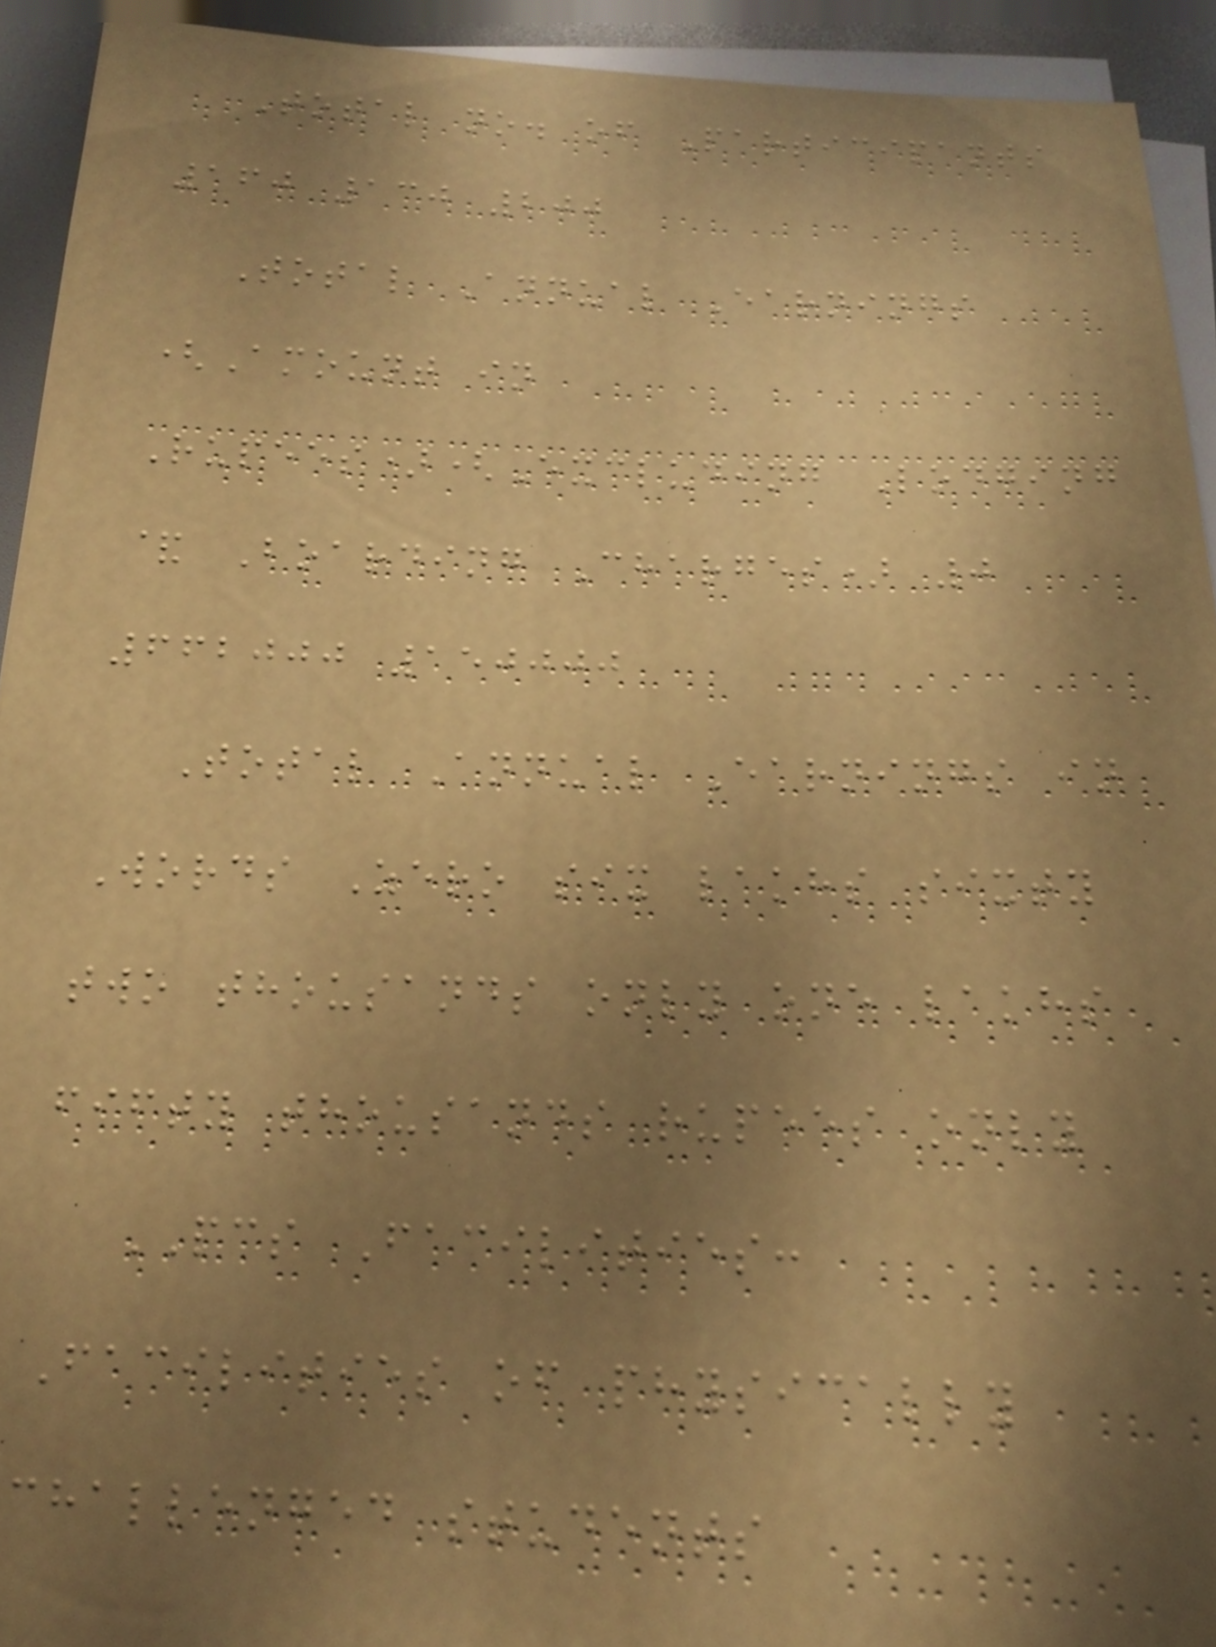Total no. of Participants
160 130 200
Total Annual Earnings
(Amount in
Rupees)(Excluding Lodging
& Boarding Charges) 0
662000 150000
Total Annual Earnings in
Words Zero six lakhs sixty
two thousands only one lakhs
fifty thousands rupees only
PCS Facilities:
Facilities of physically
challenged students
